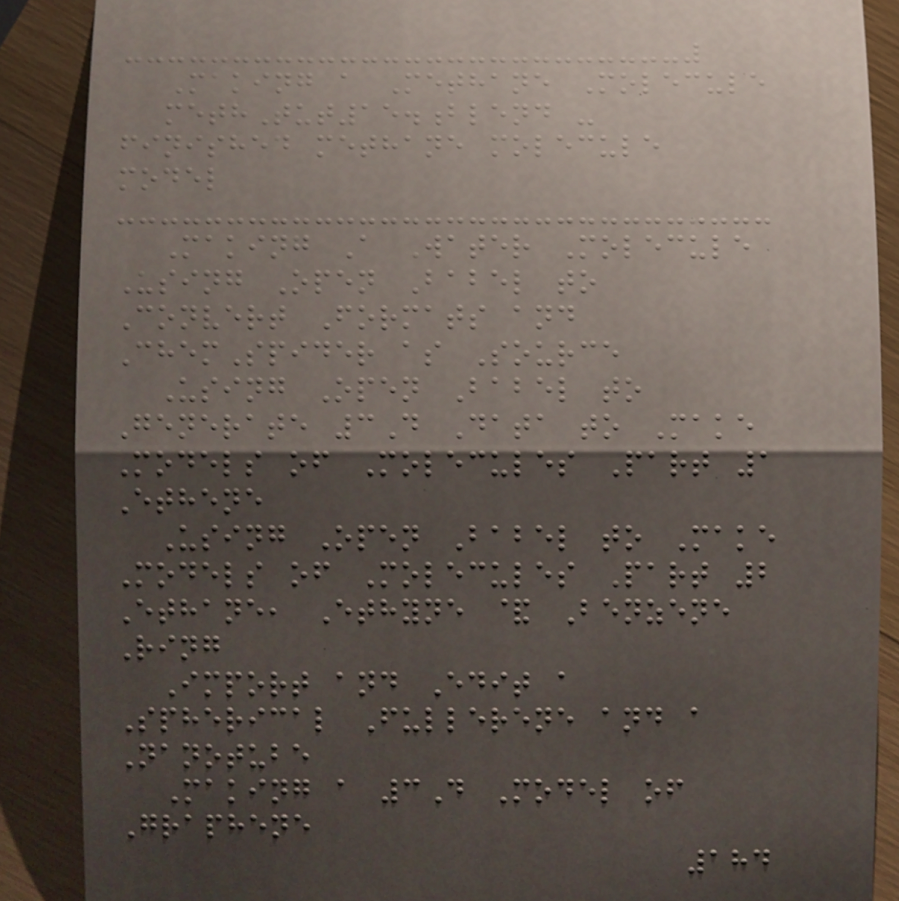Making a Methane Molecule
methTut15.blend -
finished methane molecule
model
Making A Water Molecule
Using Open Babel to
Convert Formats and
ChemSpider as Source
Using Open Babel to
Generate 3D Data to Make
Models of Molecules Part 1
Ethene
Using Open Babel to Make
Models of Molecules Part 2
Ethane, Ethyne & Benzene
Ring
Import and Edit a
Spherical Fullerene and a
Nanotube
Making a 3D Model of
Graphene
184
